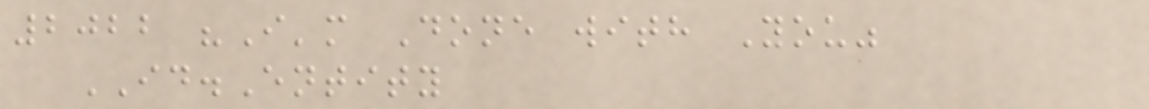2022 "I'm Done with You"
ID.Entity
